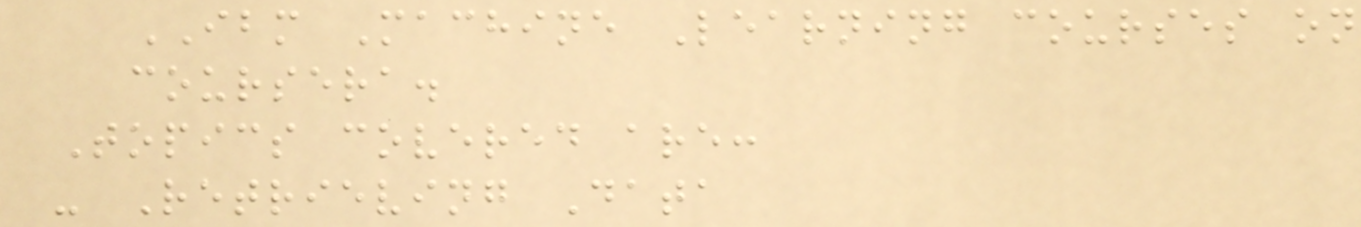IBM Machine Learning courses on
coursera.
Topics covered are:
- Retrieving Data
